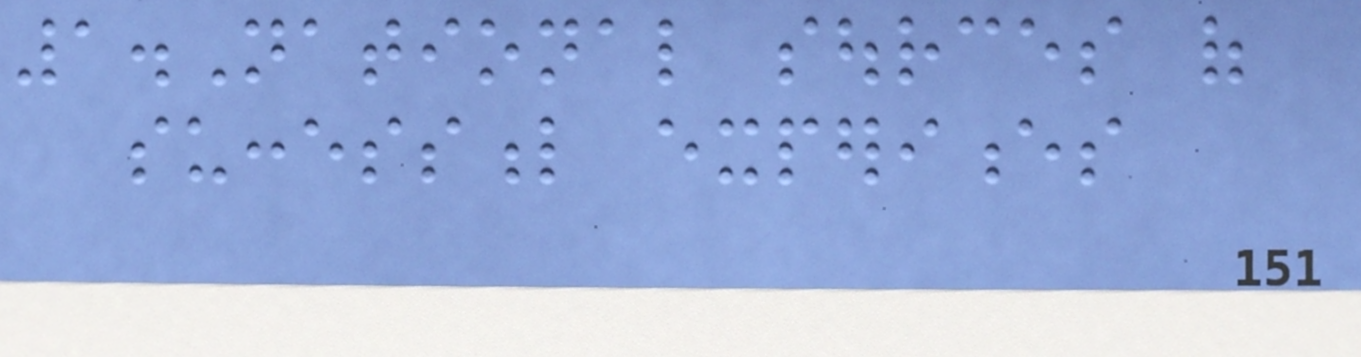1.National sources of
successful experiences
